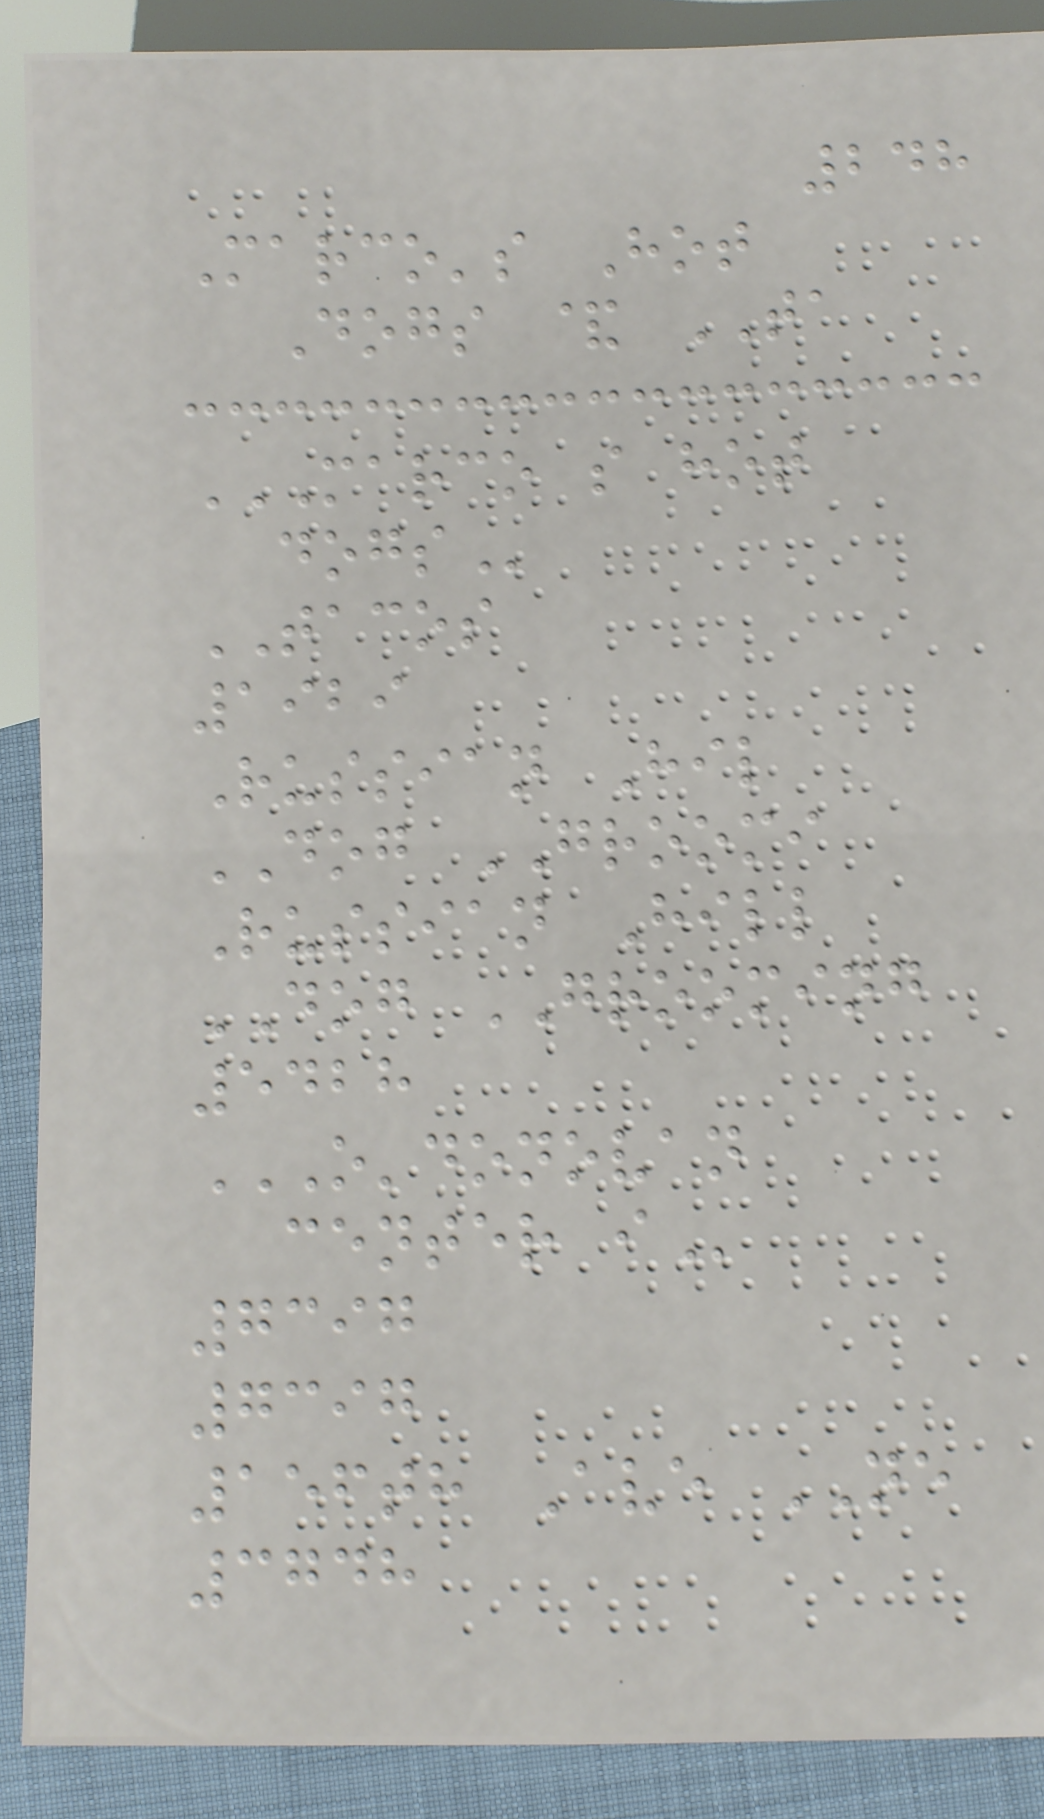248
Marco's Hot
Dogs & TA
MARCO S HOT
DOGS
TACOS
1929
Russian Hil
DOG GROOMI
Russian Hill
DOG GROOMING
5428
O'DONOVAN
CENTER I
7397
7397
156th Ave NE
3748
